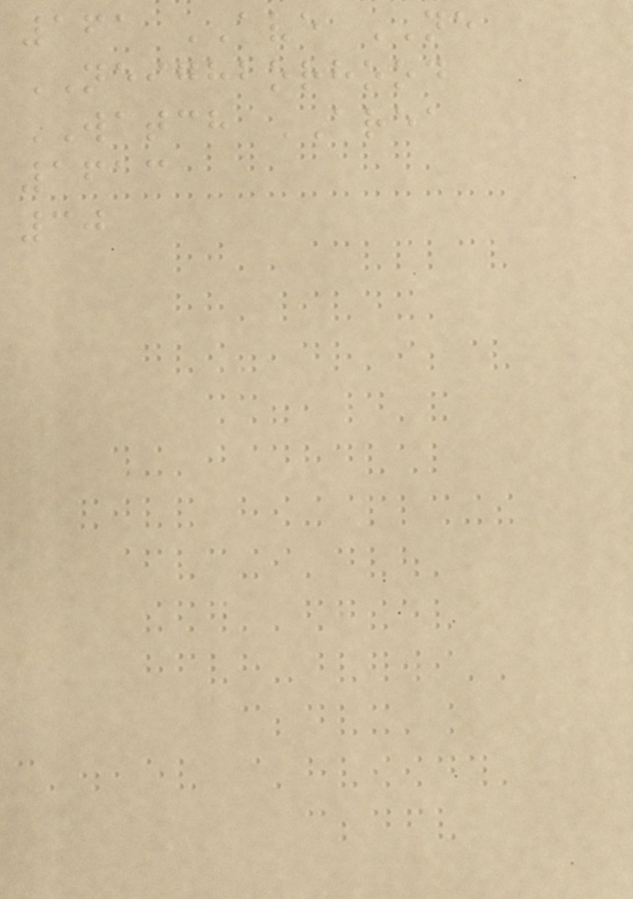161 AVE NE
NEIGHBORHOOD
WATCH AREA
1613
30
